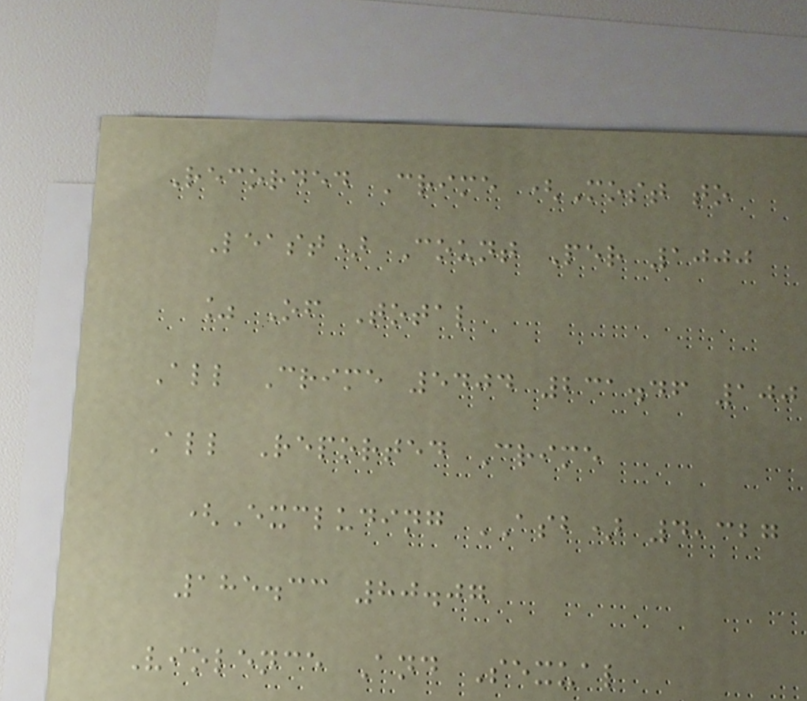Recorded Crime (Most to
Least) Count Per 1000
% Of Total
All Crime 5404 231.46 100
All Reported Crime
(Excluding ASB) 4,327
185.33 80.07
Violence And Sexual
